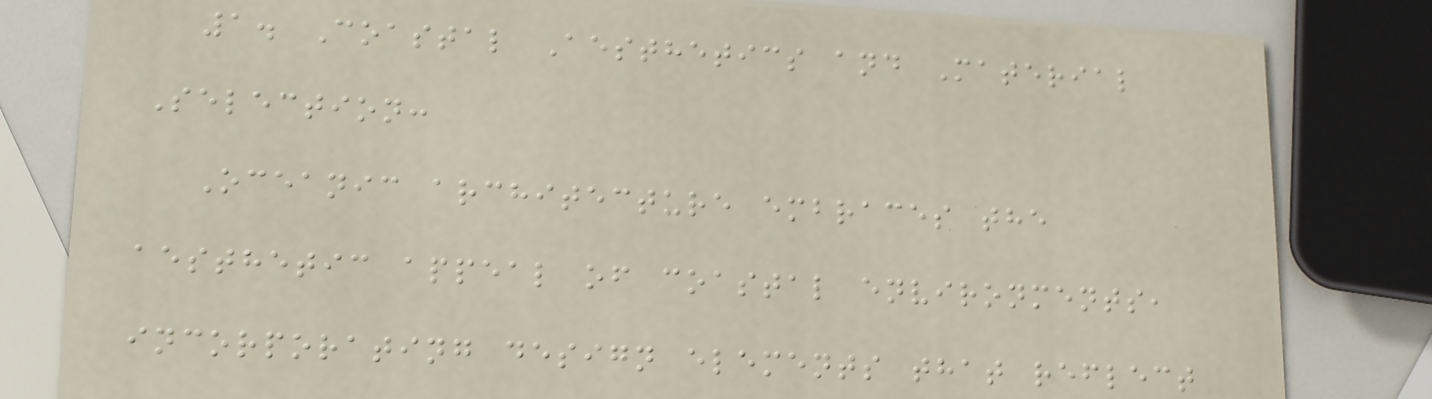1. Coastal Aesthetics and Material
Selection:
Oceanic architecture embraces the
aesthetic appeal of coastal environments,
incorporating design elements that reflect
